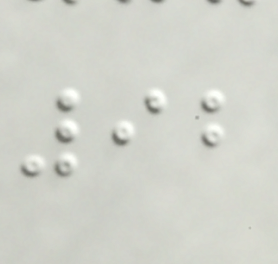92
